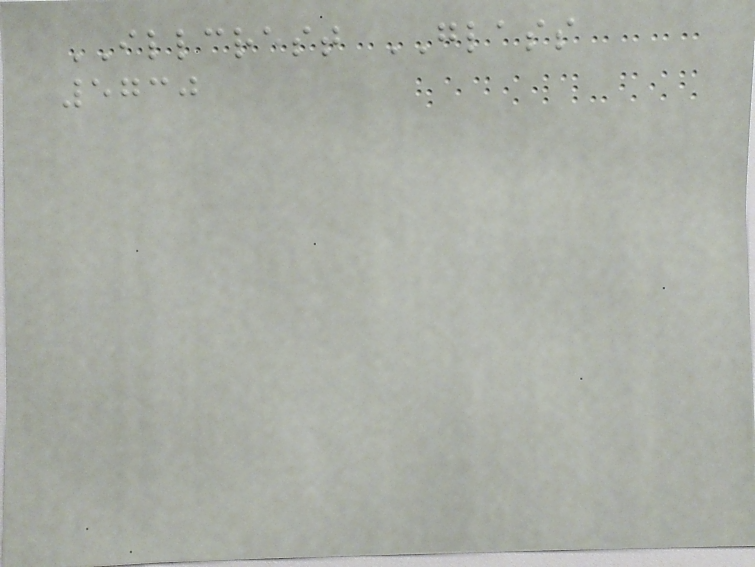ILLCREST GLASS
5730
